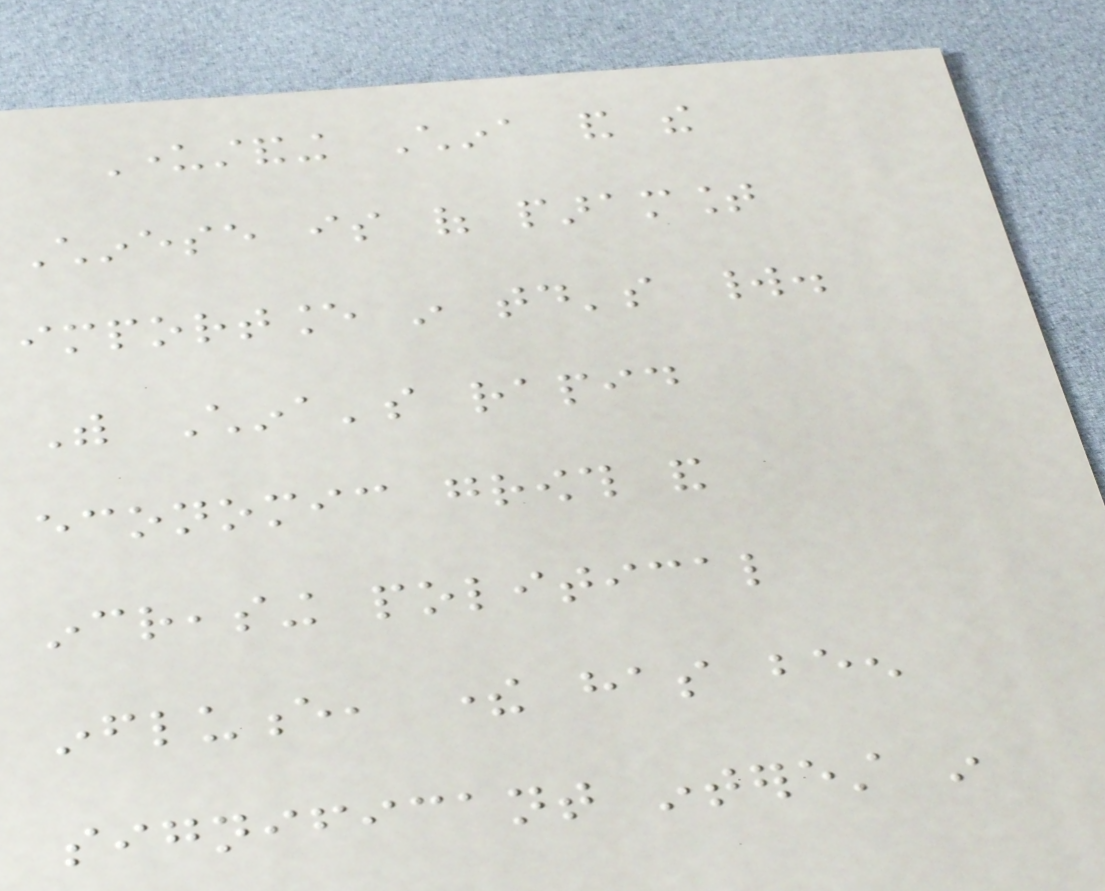Understanding China and the
Chinese is of paramount
importance in today's world.
With China's rapid
economic growth and
increasing political
influence, there has been
significant interest in
